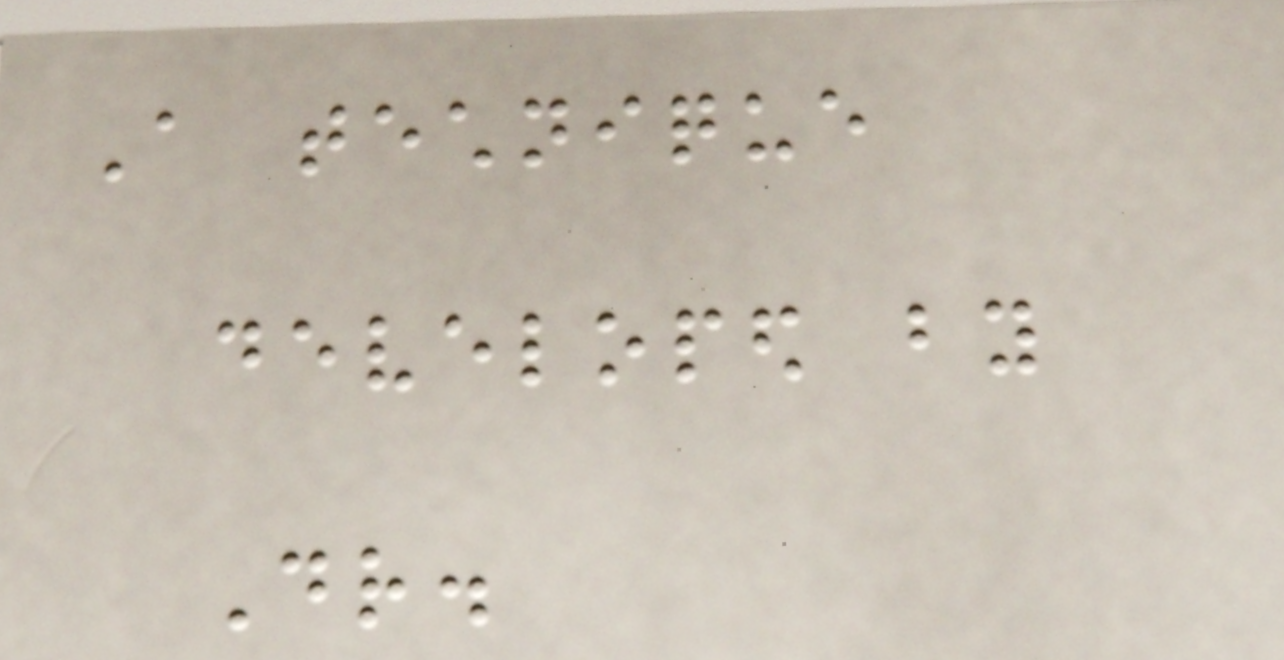A technique
developed by
Dr.
